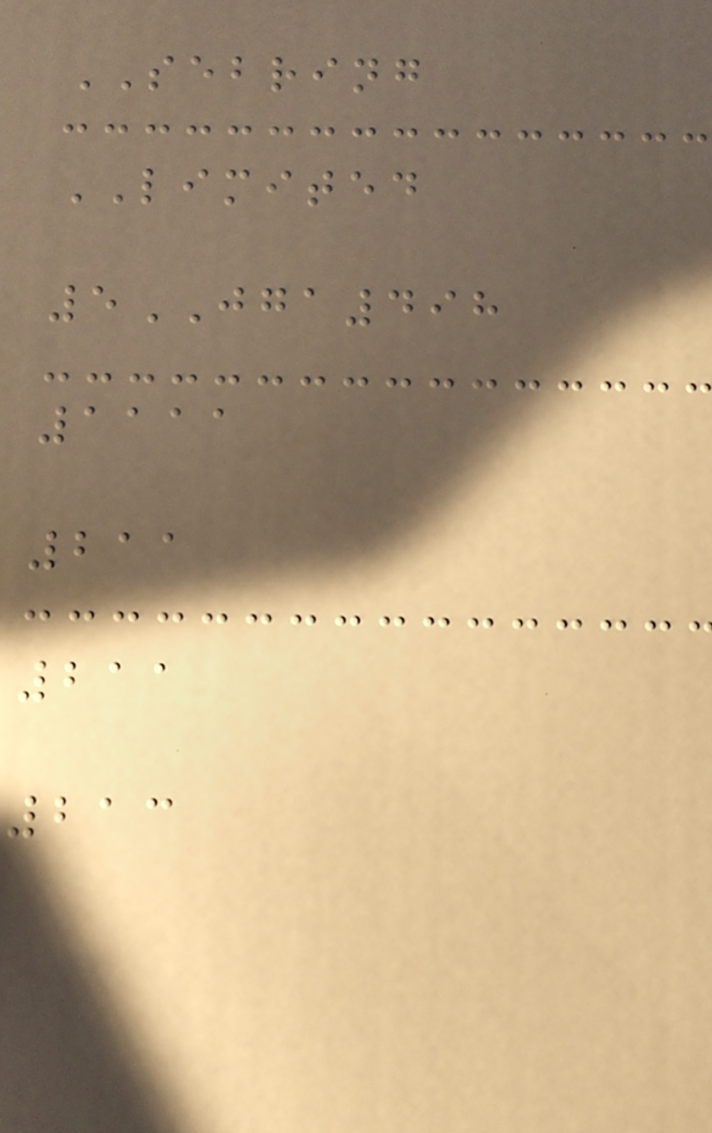SEBRING
LIMITED
5JGA498
1111
211
211
213
